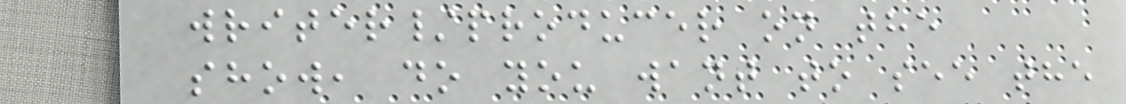writer/producer on the
show, do you want to see the
